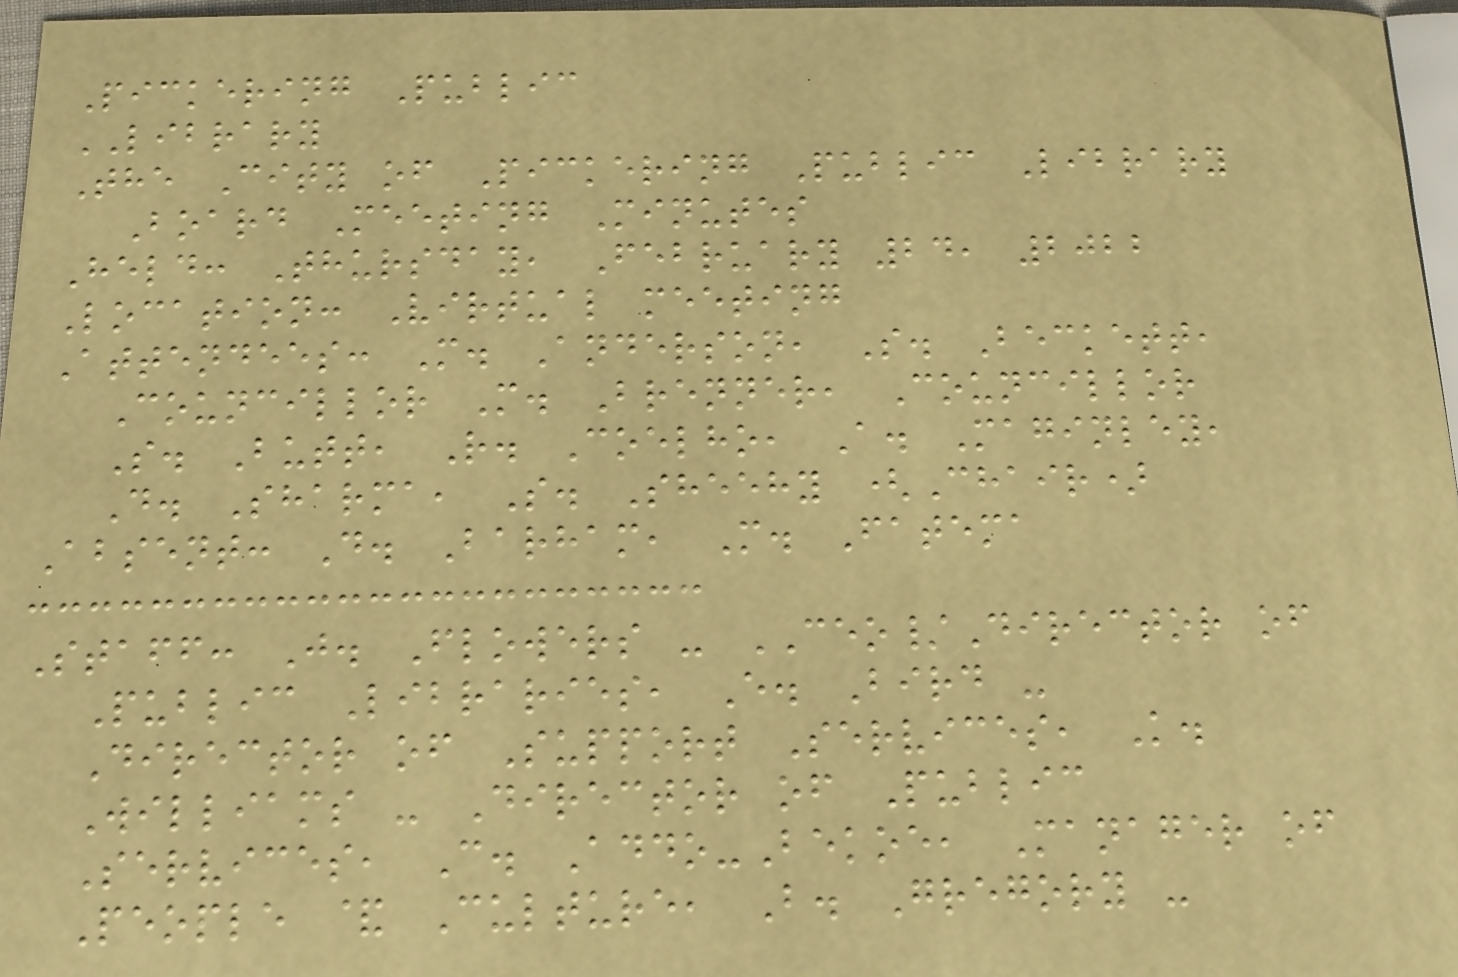Pickering Public
LIBRARY
The City of Pickering Public Library
Board Meeting Minutes
Held: Thursday, February 24, 2022
Location: Virtual meeting
Attendees: M. Anderson, S. Beckett,
Councillor M. Brenner, Councillor
S. Butt, R. Coelho, A. Maginley,
D. Sharma, S. Sheehy (Chair)
Absent: D. Barham, M. Fatema
Staff: J. Flowers - CEO/Director of
Public Libraries, E. Bird -
Director of Support Services, K.
Williams - Director of Public
Services, C. Addo-Bekoe, Manager of
People & Culture, B. Gregory -
